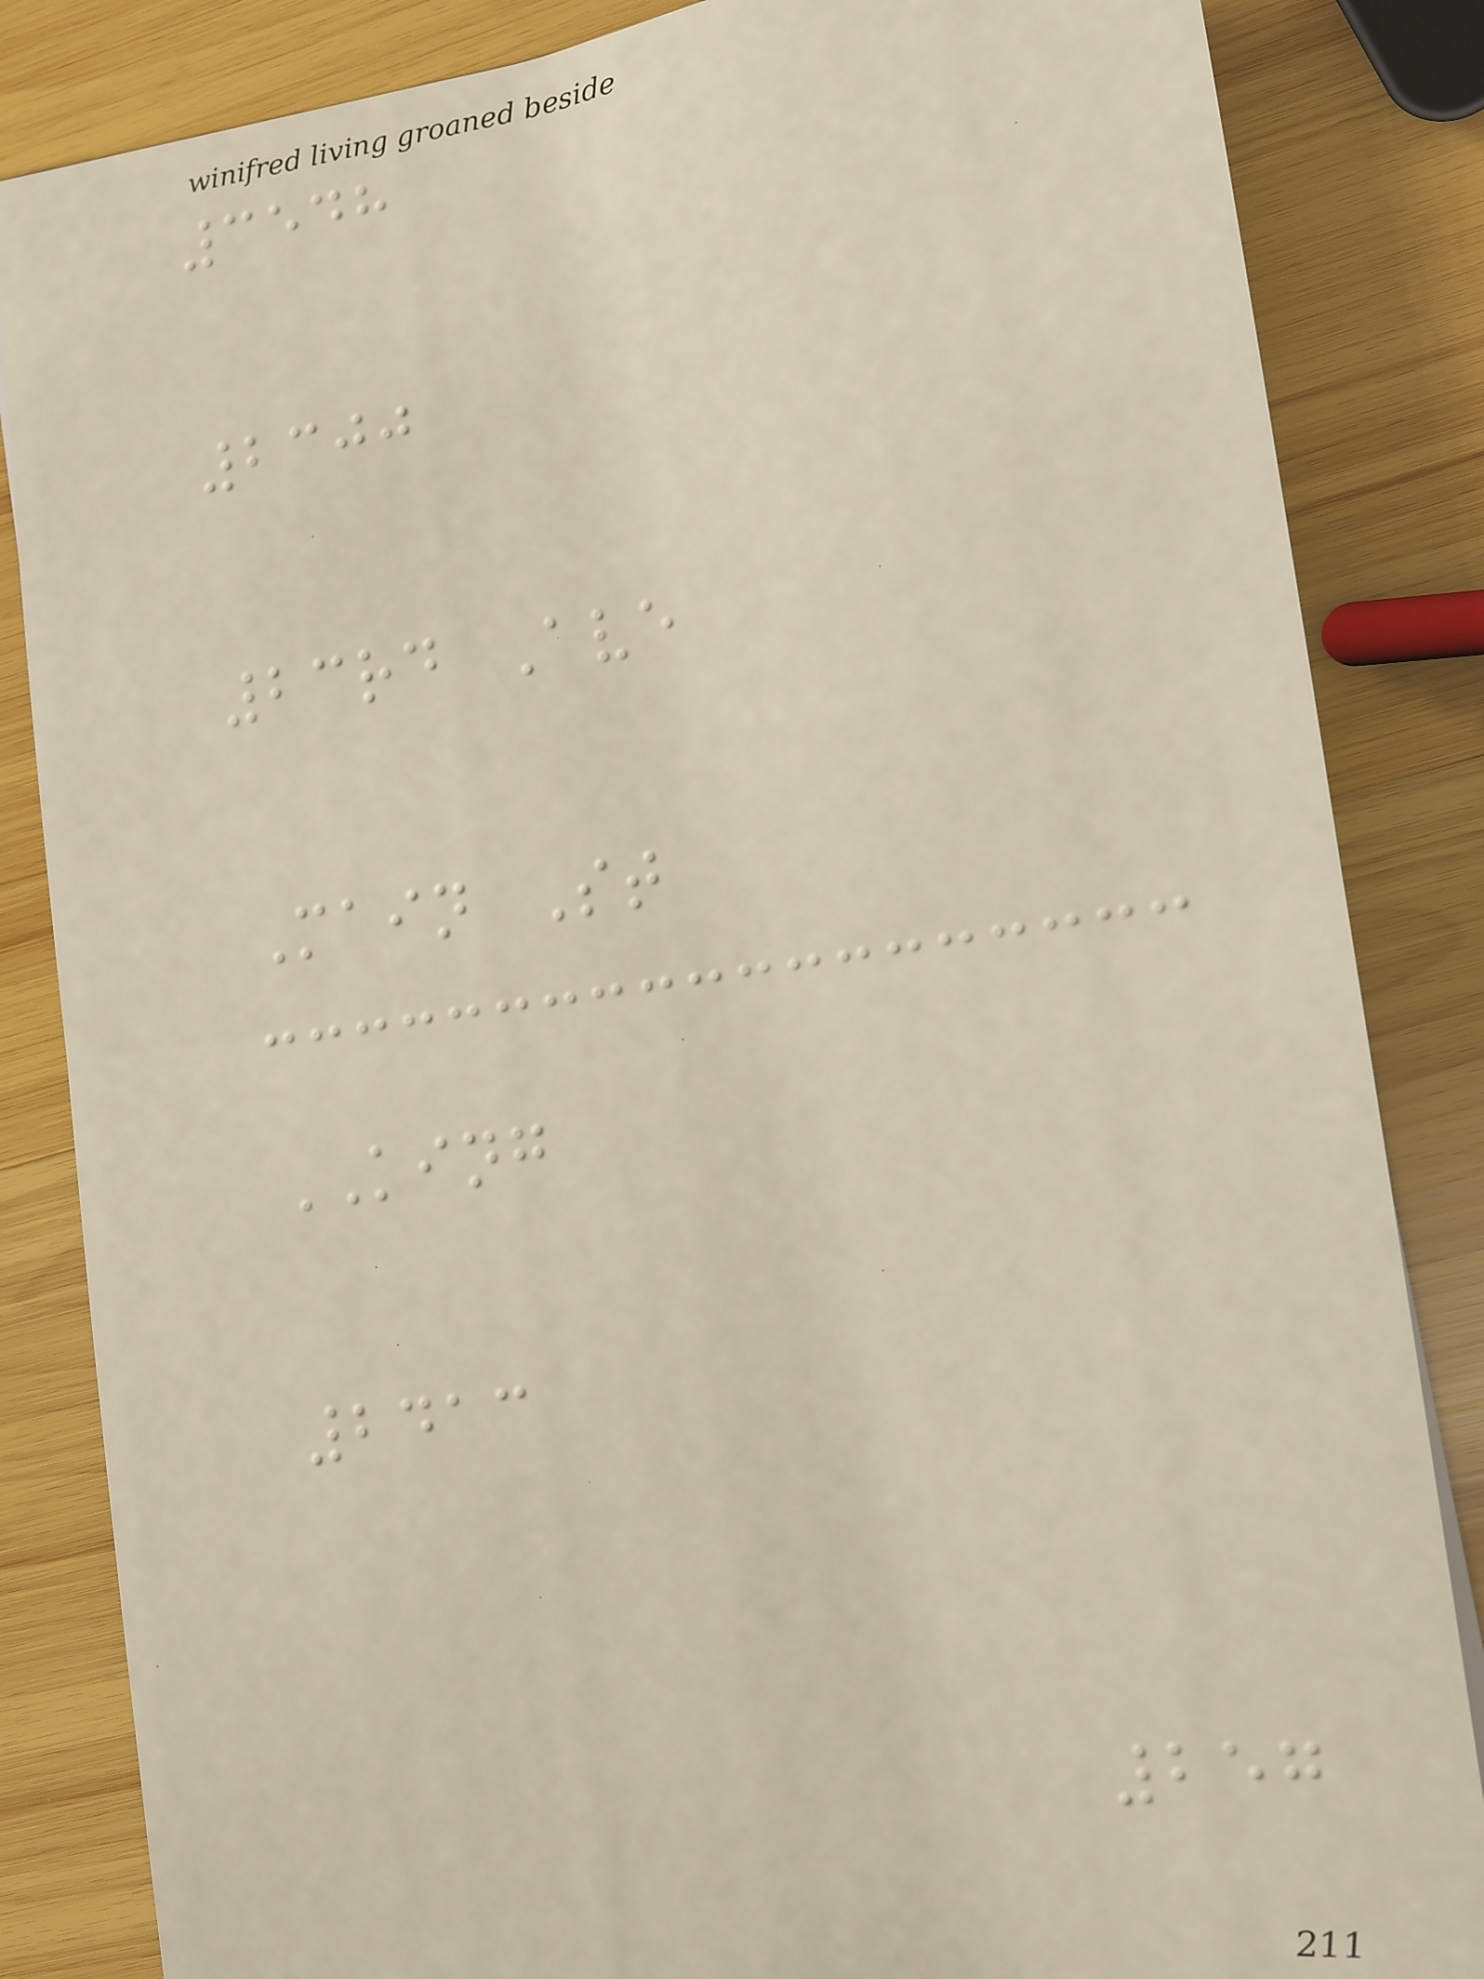3548
2300
23rd Ave
Main St
KING
2413
257
